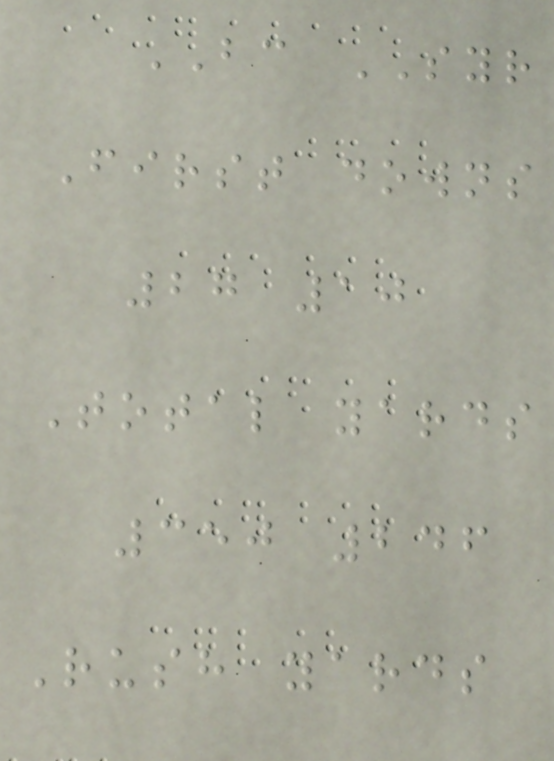BC SYR
First downs
27 10
Total yards
350 246
Rush yards
